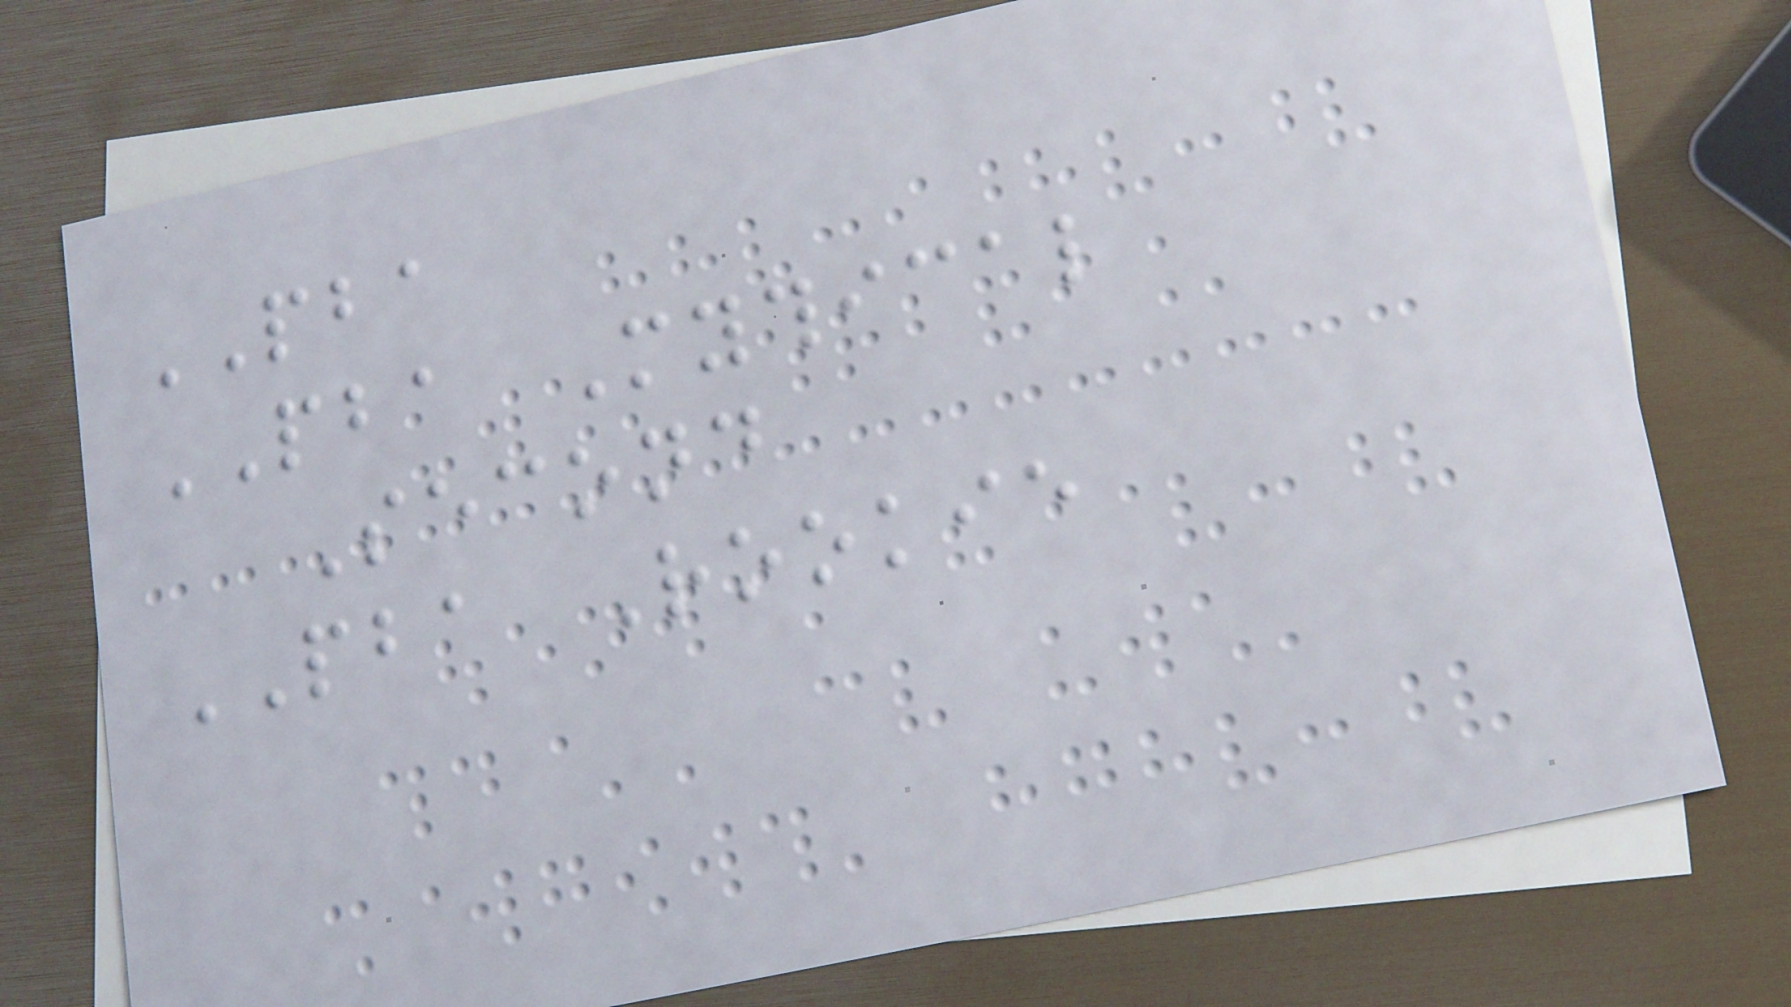PBA
PBA Mythical
Second
PBA Rookie
